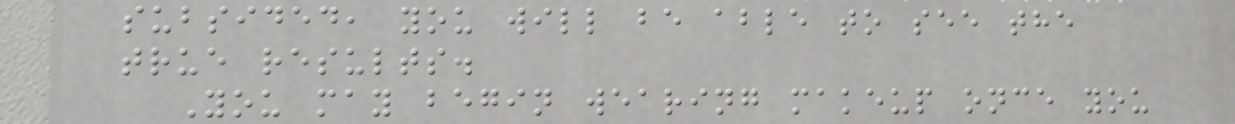subsided, you will be able to see the
true results.
You may begin wearing makeup once you
